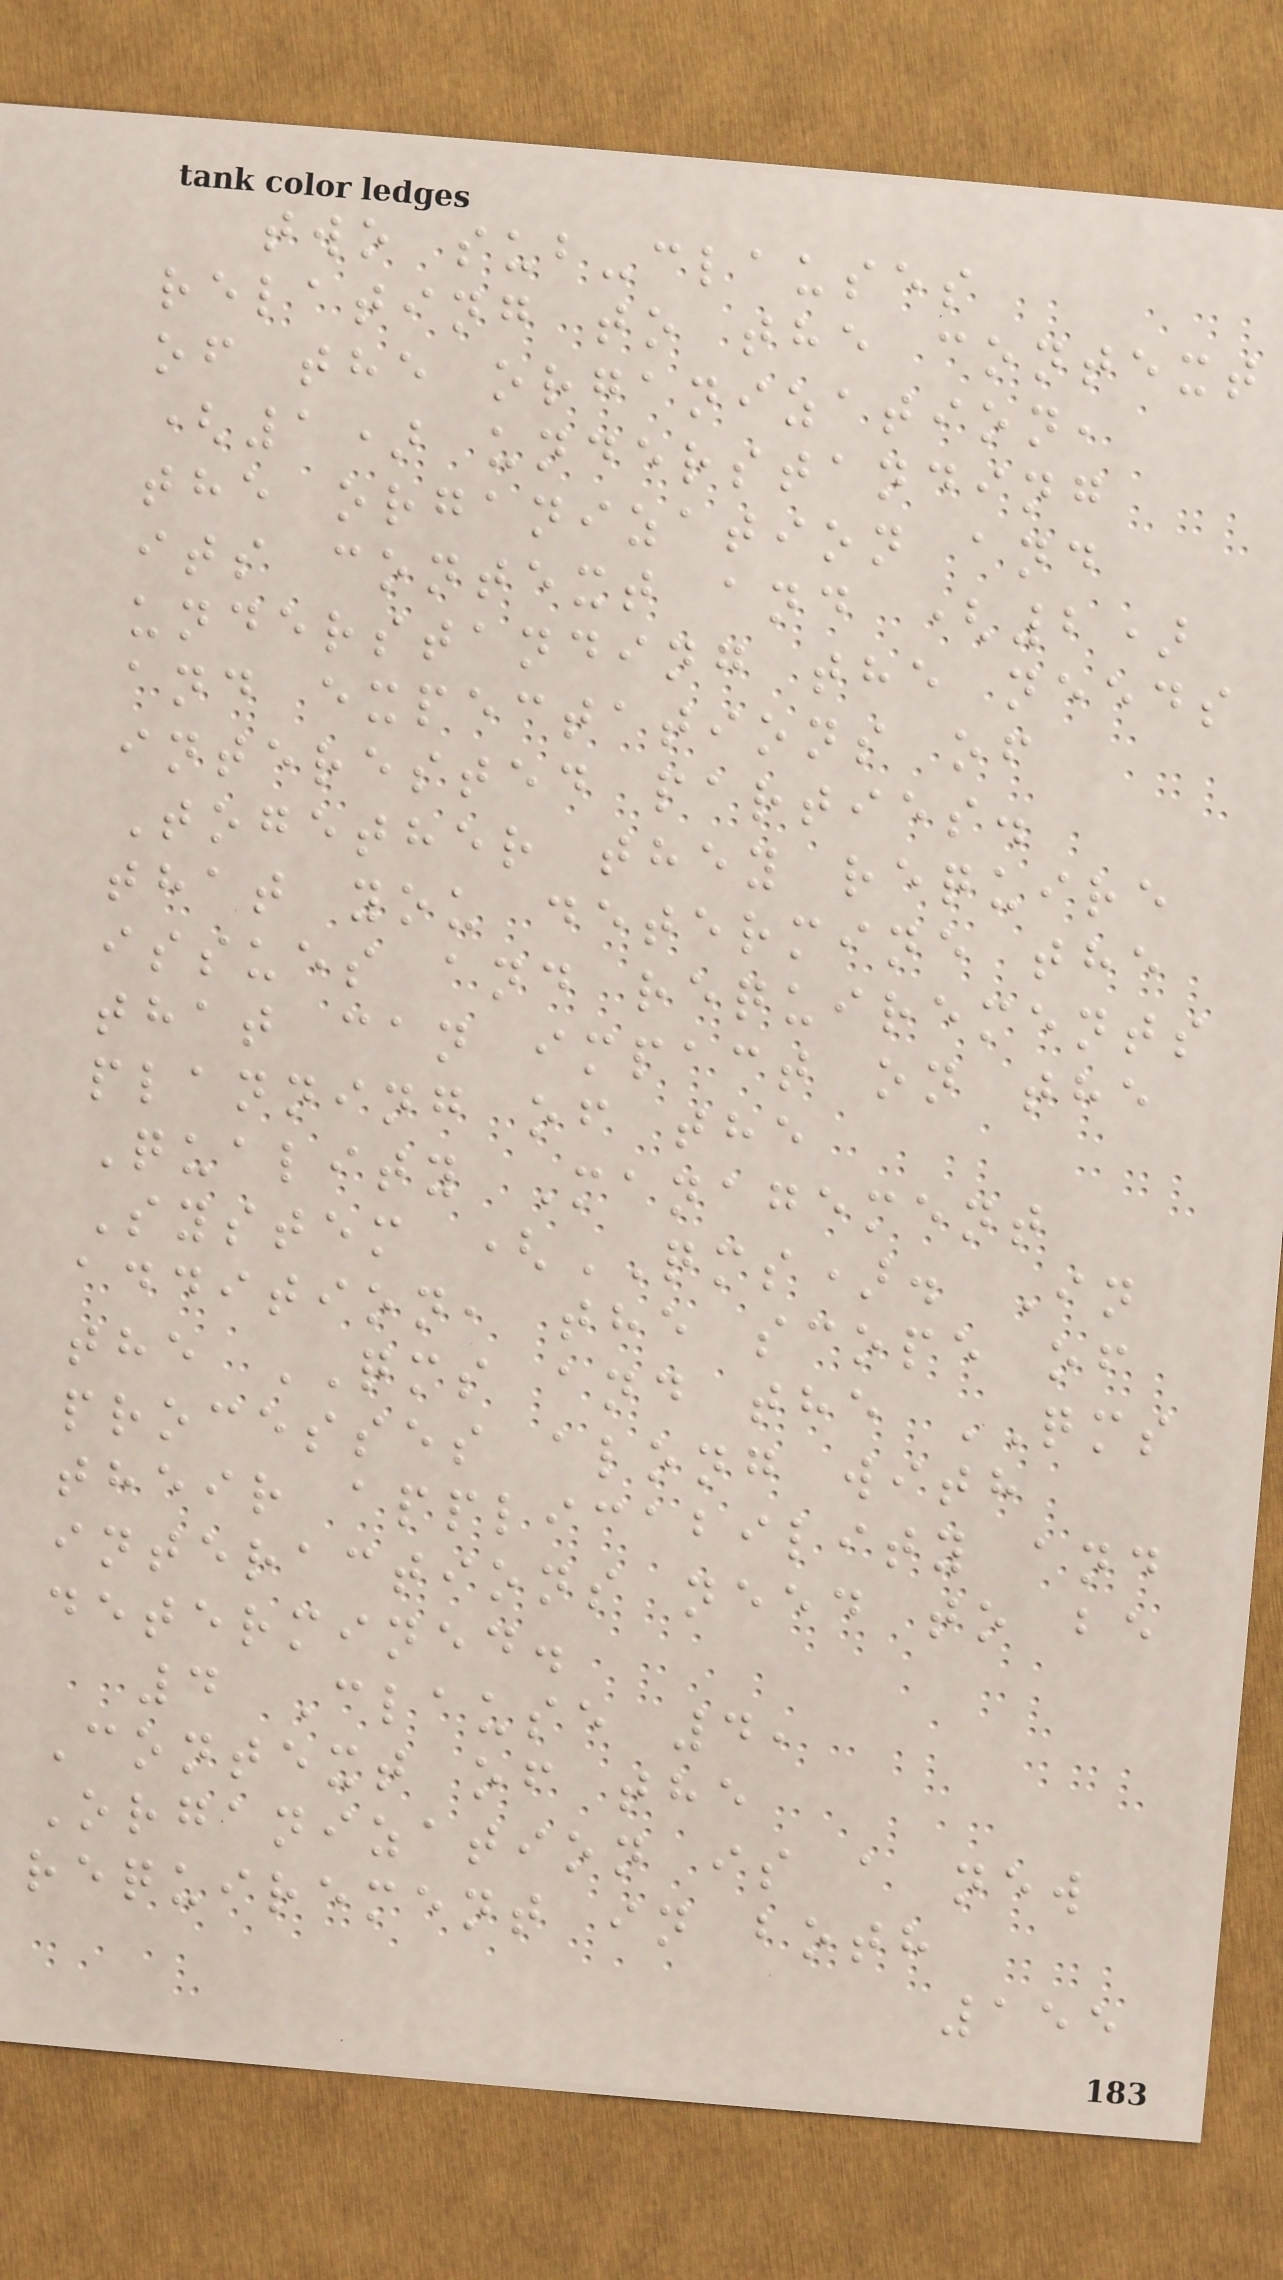two sub-clauses
relating to the context
of the organization,
(1) understanding
the organization and
its context and (2)
understanding the needs
and expectations of
interested parties.
Together they require
that you determine the
issues and requirements
that can impact on the
planning of the
Quality Management
System (QMS). In
addition, the scope of
the QMS and the QMS
processes along with
their applicability and
interactions need to be
determined.
4 Clause 4,
Context of the
Organization is a new
requirement in both
155
